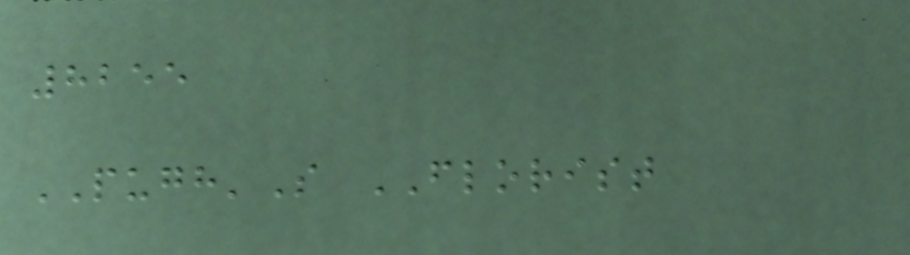8255
PUGH'S FLORIST
